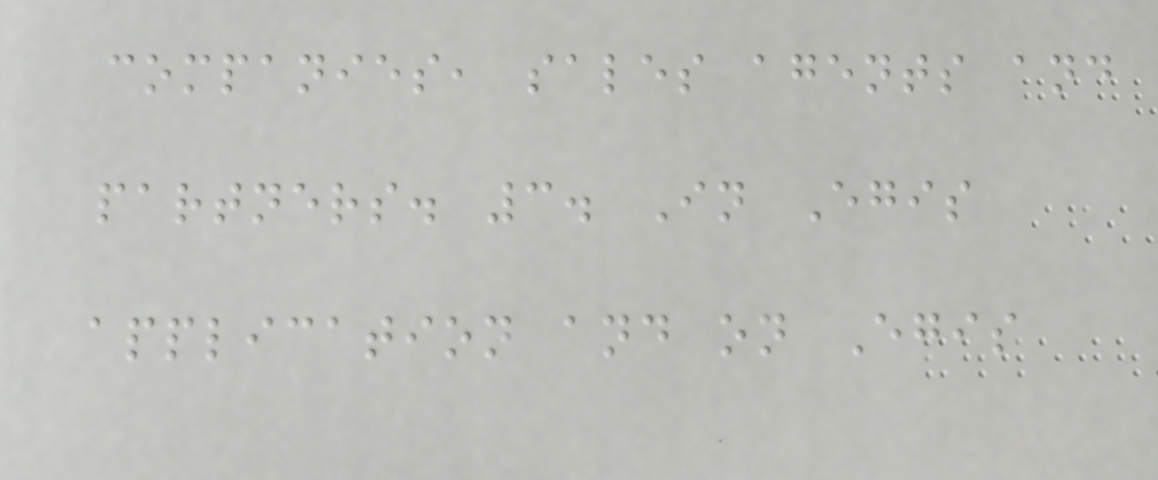companies, sales agents and
partners. 3. In Egis
application and on Egis
